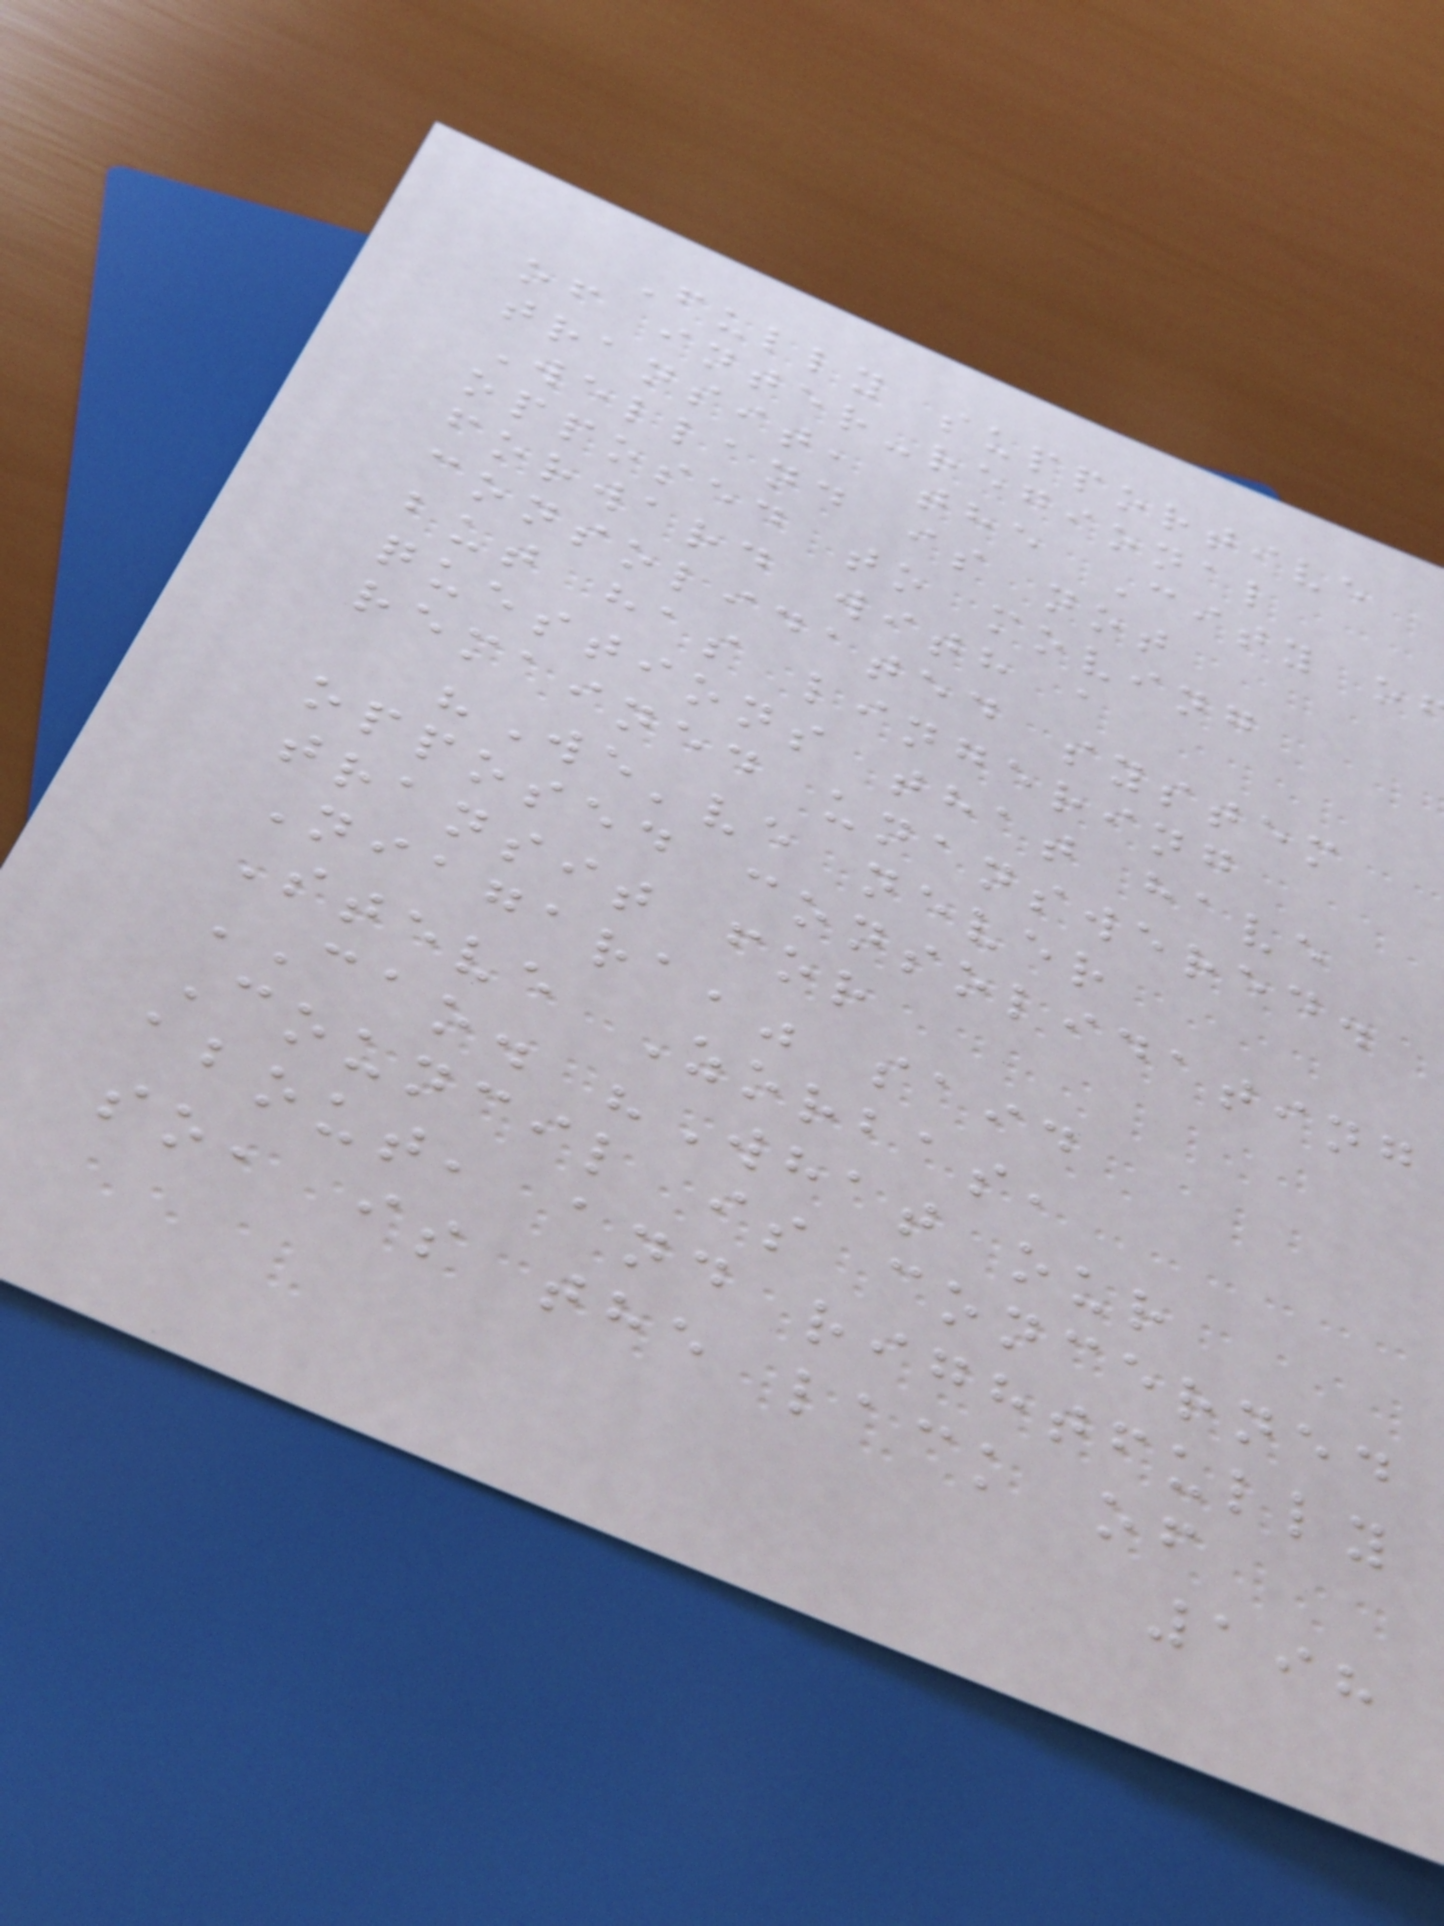Fully supportive
of inter-regional
transit, the City o
Welland is not
opposed to moving
forward with a
consolidated system
but has lingering
questions that have
remained unanswered.
"We've never
opposed consolidating
transit for
Niagara," said
Steve Zorbas,
CAO. "What our
Council is concerned
about, and rightfully
so, is the lack of
198
